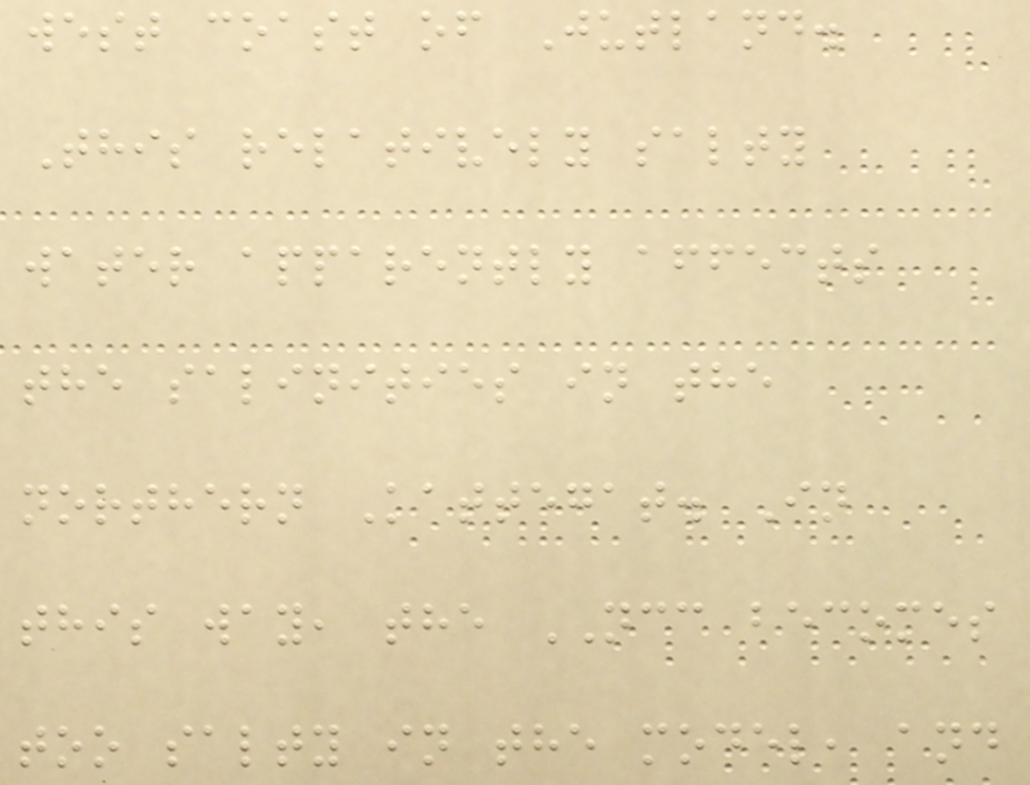west coast of Jutland.
This relatively salty
water apparently affects
the salinities in the
northern Kattegat. In
this way, the NCC becomes
too salty in the model, and
